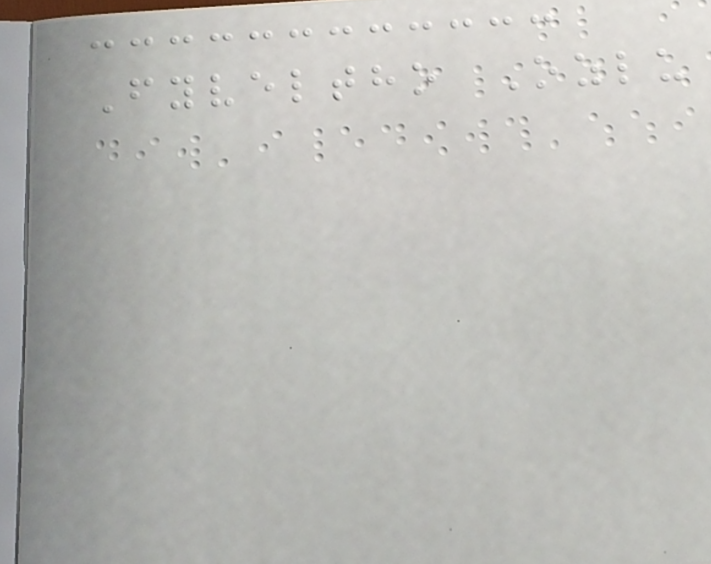Fyveltho Ozlu
